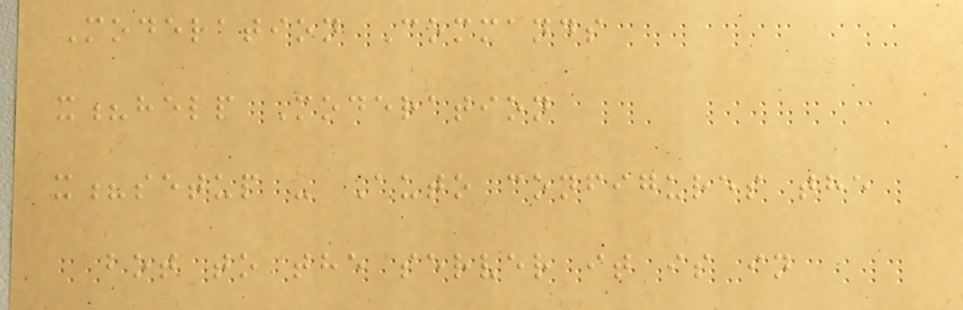Moderation Commands
x?help Moderation
x?setup - Auto configures the
bot to the server it is in
